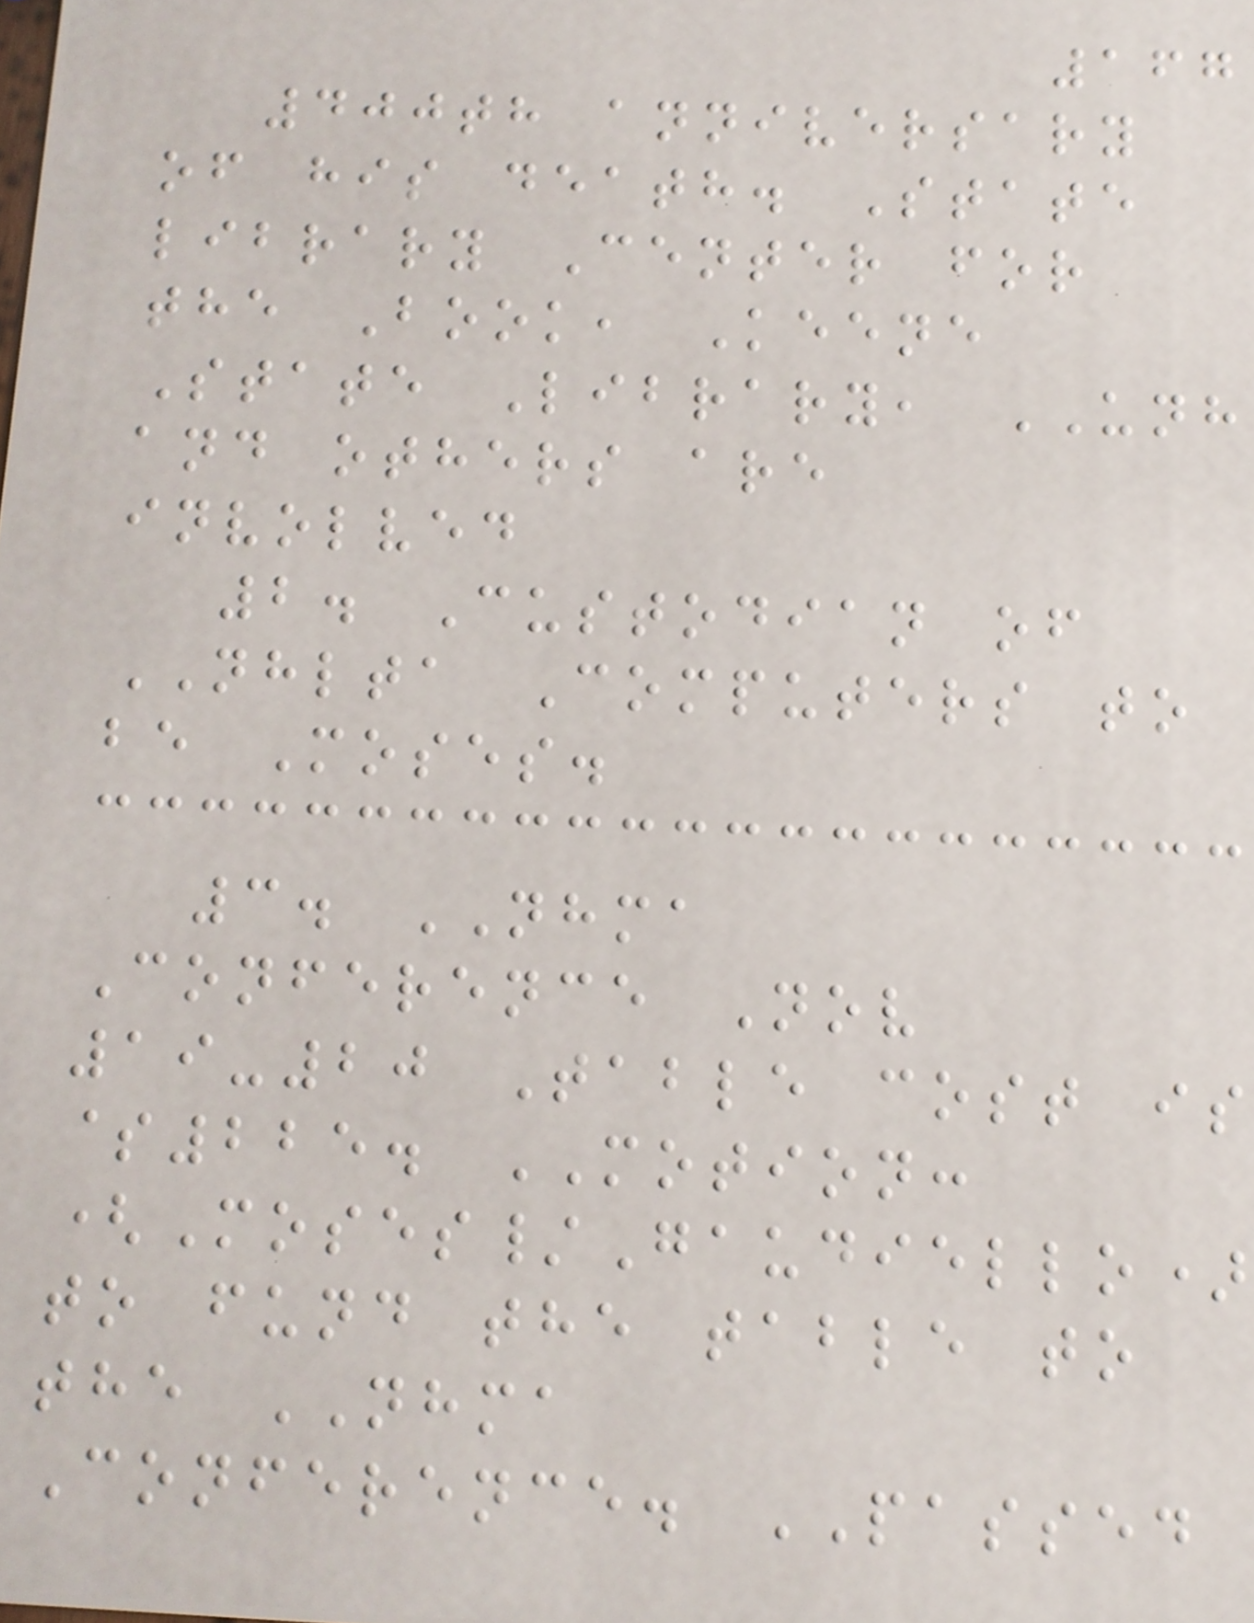167
400th anniversary
of his death. State
library Center for
the Book, Keene
State Library, UNH
and others are
involved
2. Custodian of
NHLTA Computers to
be Moses.
3. NHMA
Conference Nov
19-20 Table cost is
$225. MOTION:
(Moses/Gaudiello)
to fund the table to
the NHMA
Conference. PASSED
